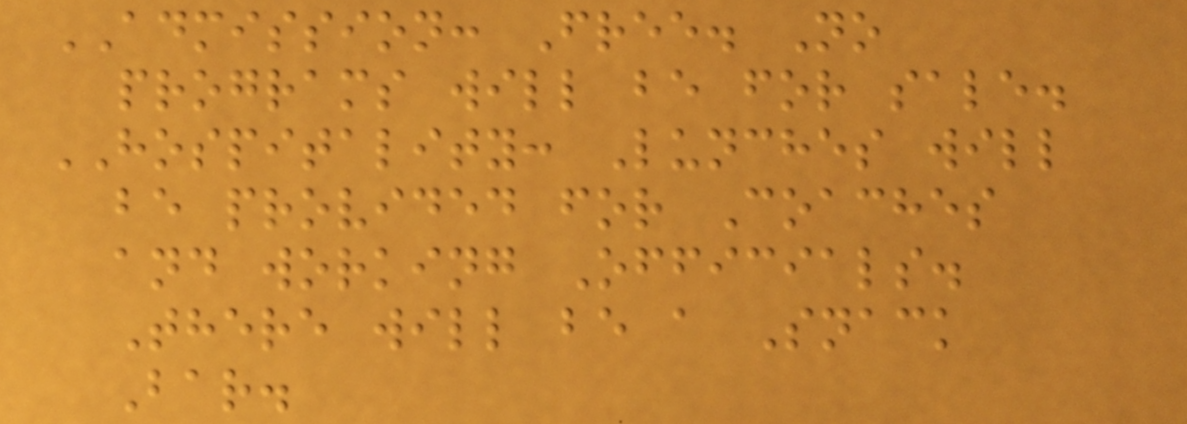ADMISSION: Free. No
programs will be for sale.
HOSPITALITY: Lunches will
be provided for Coaches
and working Officials.
There will be a Snack
Bar.
